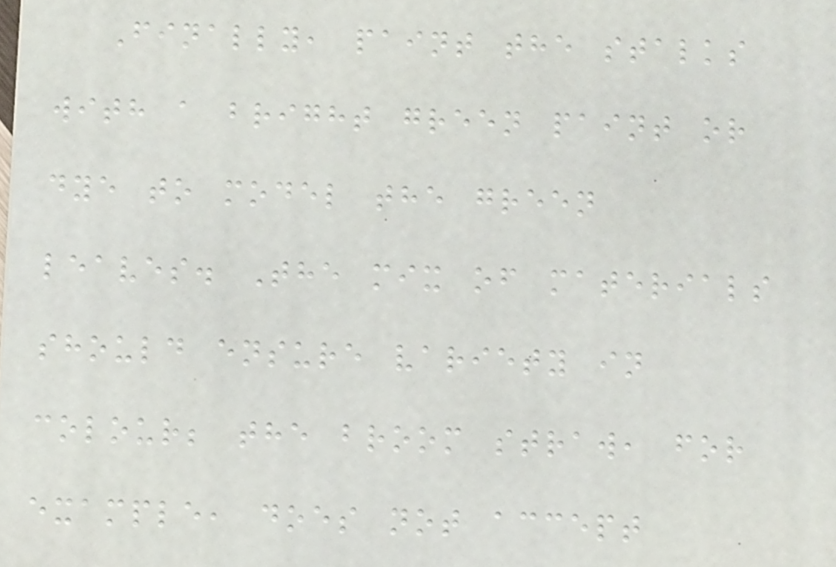Finally, paint the stalks
with a bright green paint or
dye to model the green
leaves. The mix of materials
should ensure variety in
colour; the broom straw, for
example, does not accept
